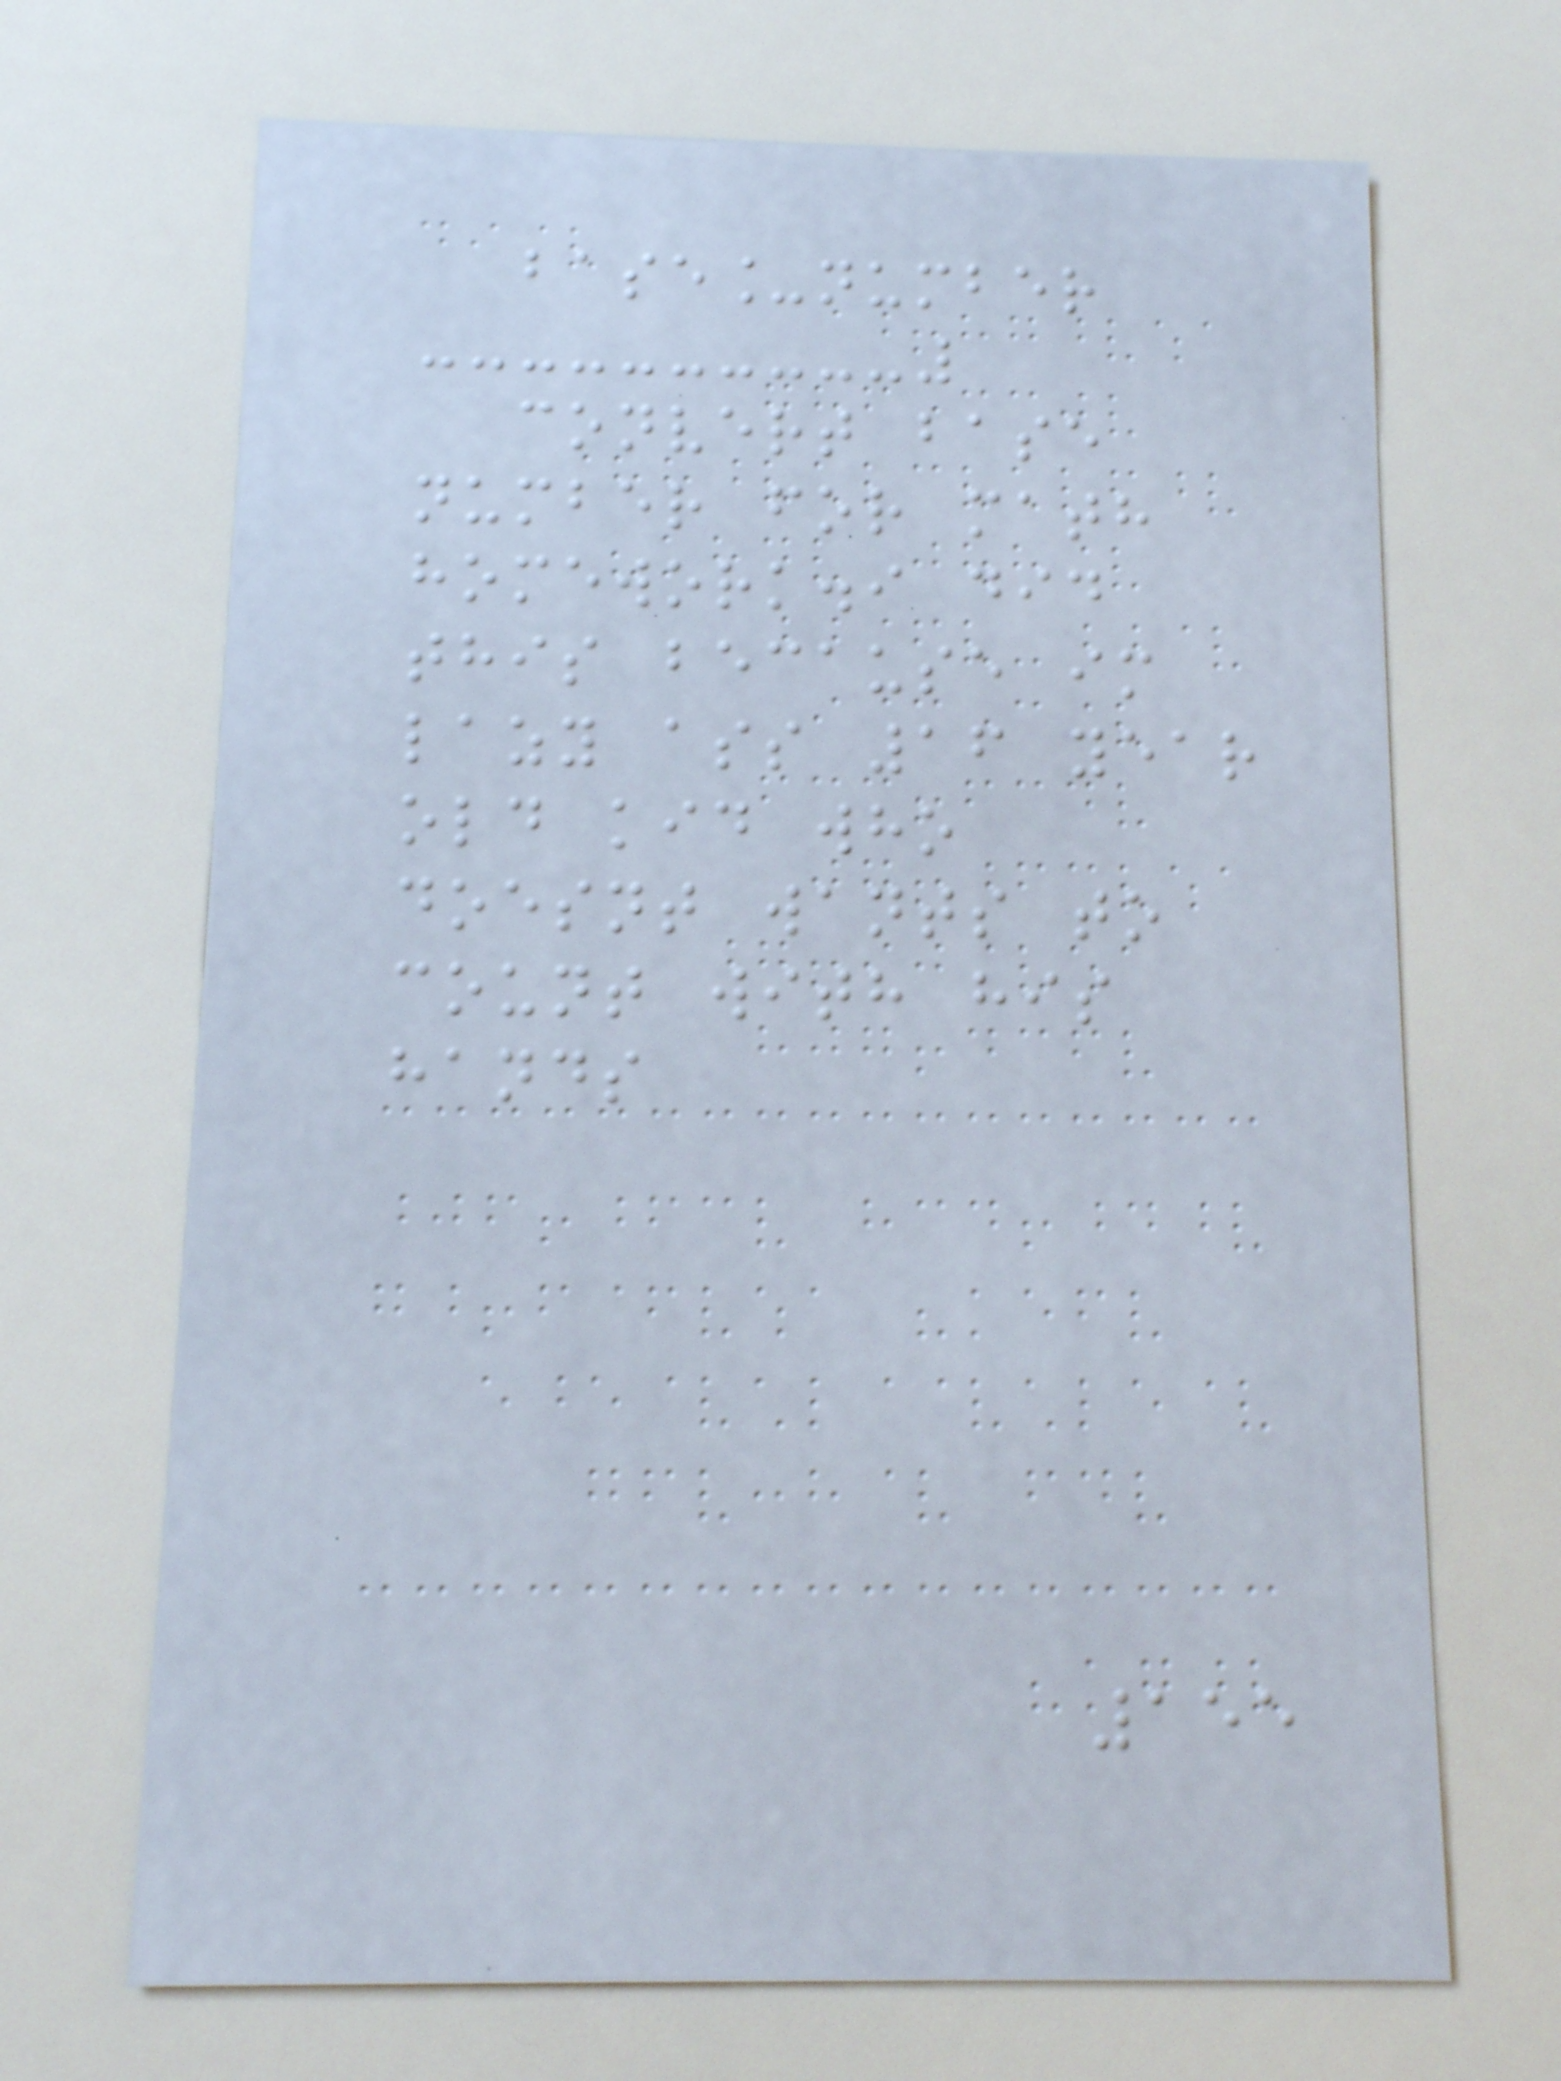base_number
convert base
number for math
homework.i did
this because im
lazy ass 16 year
old kid who
doesnt wants to
count with his
hands
155
